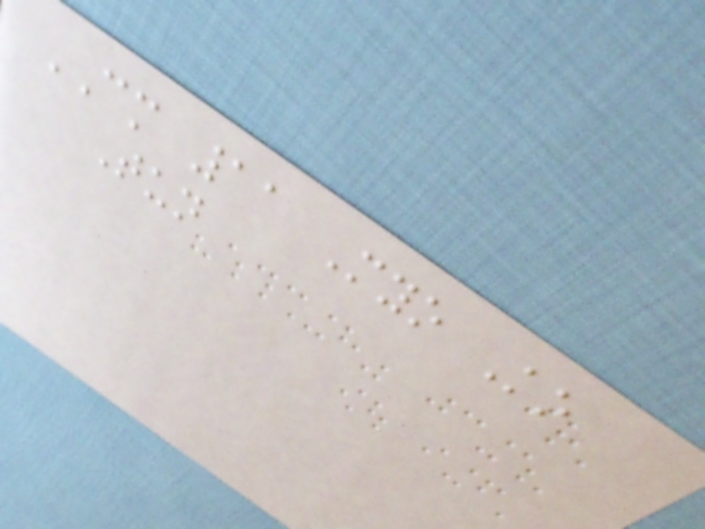CM 11 Myo Ko
Tun
